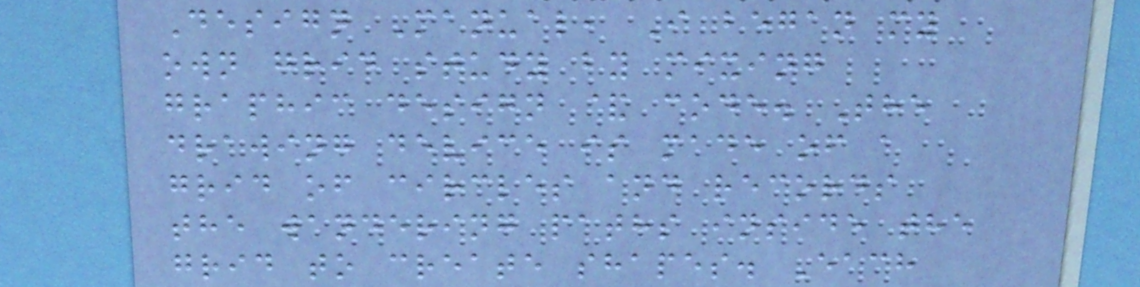Design Manual, I began my
own grid study by mixing
graphic design & code. The
drawing device is made of a
grid of circles and records
the wandering paths inside the
grid to create shapes. Each
